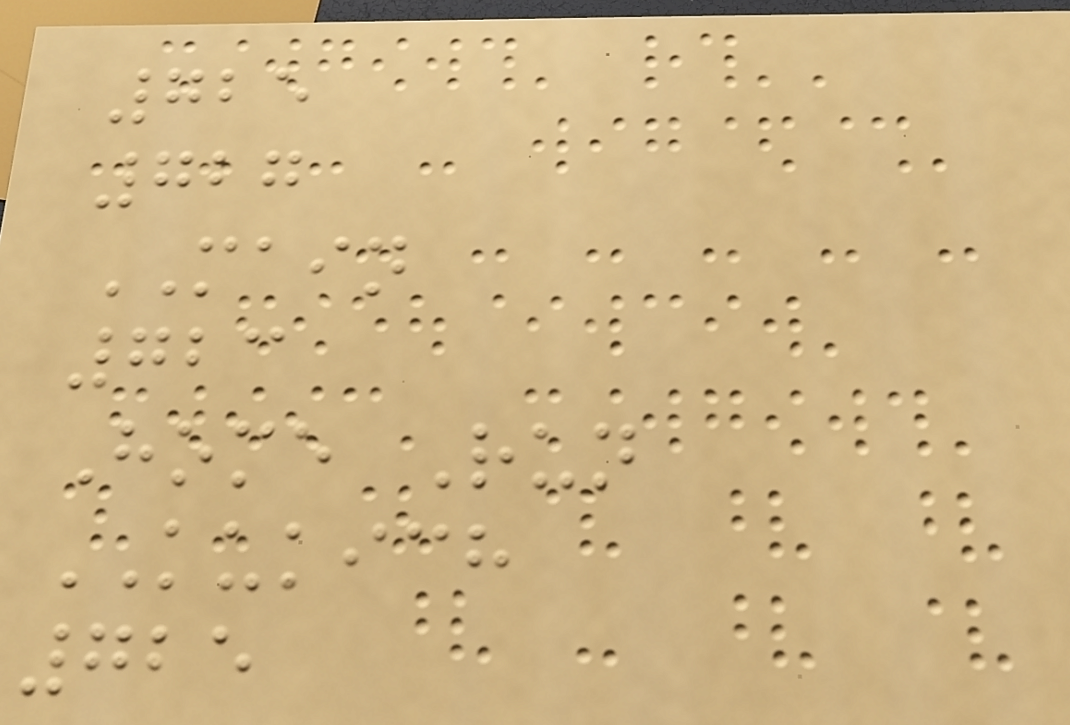725
727
MAIN
723
Home Run
KUKICH
725
